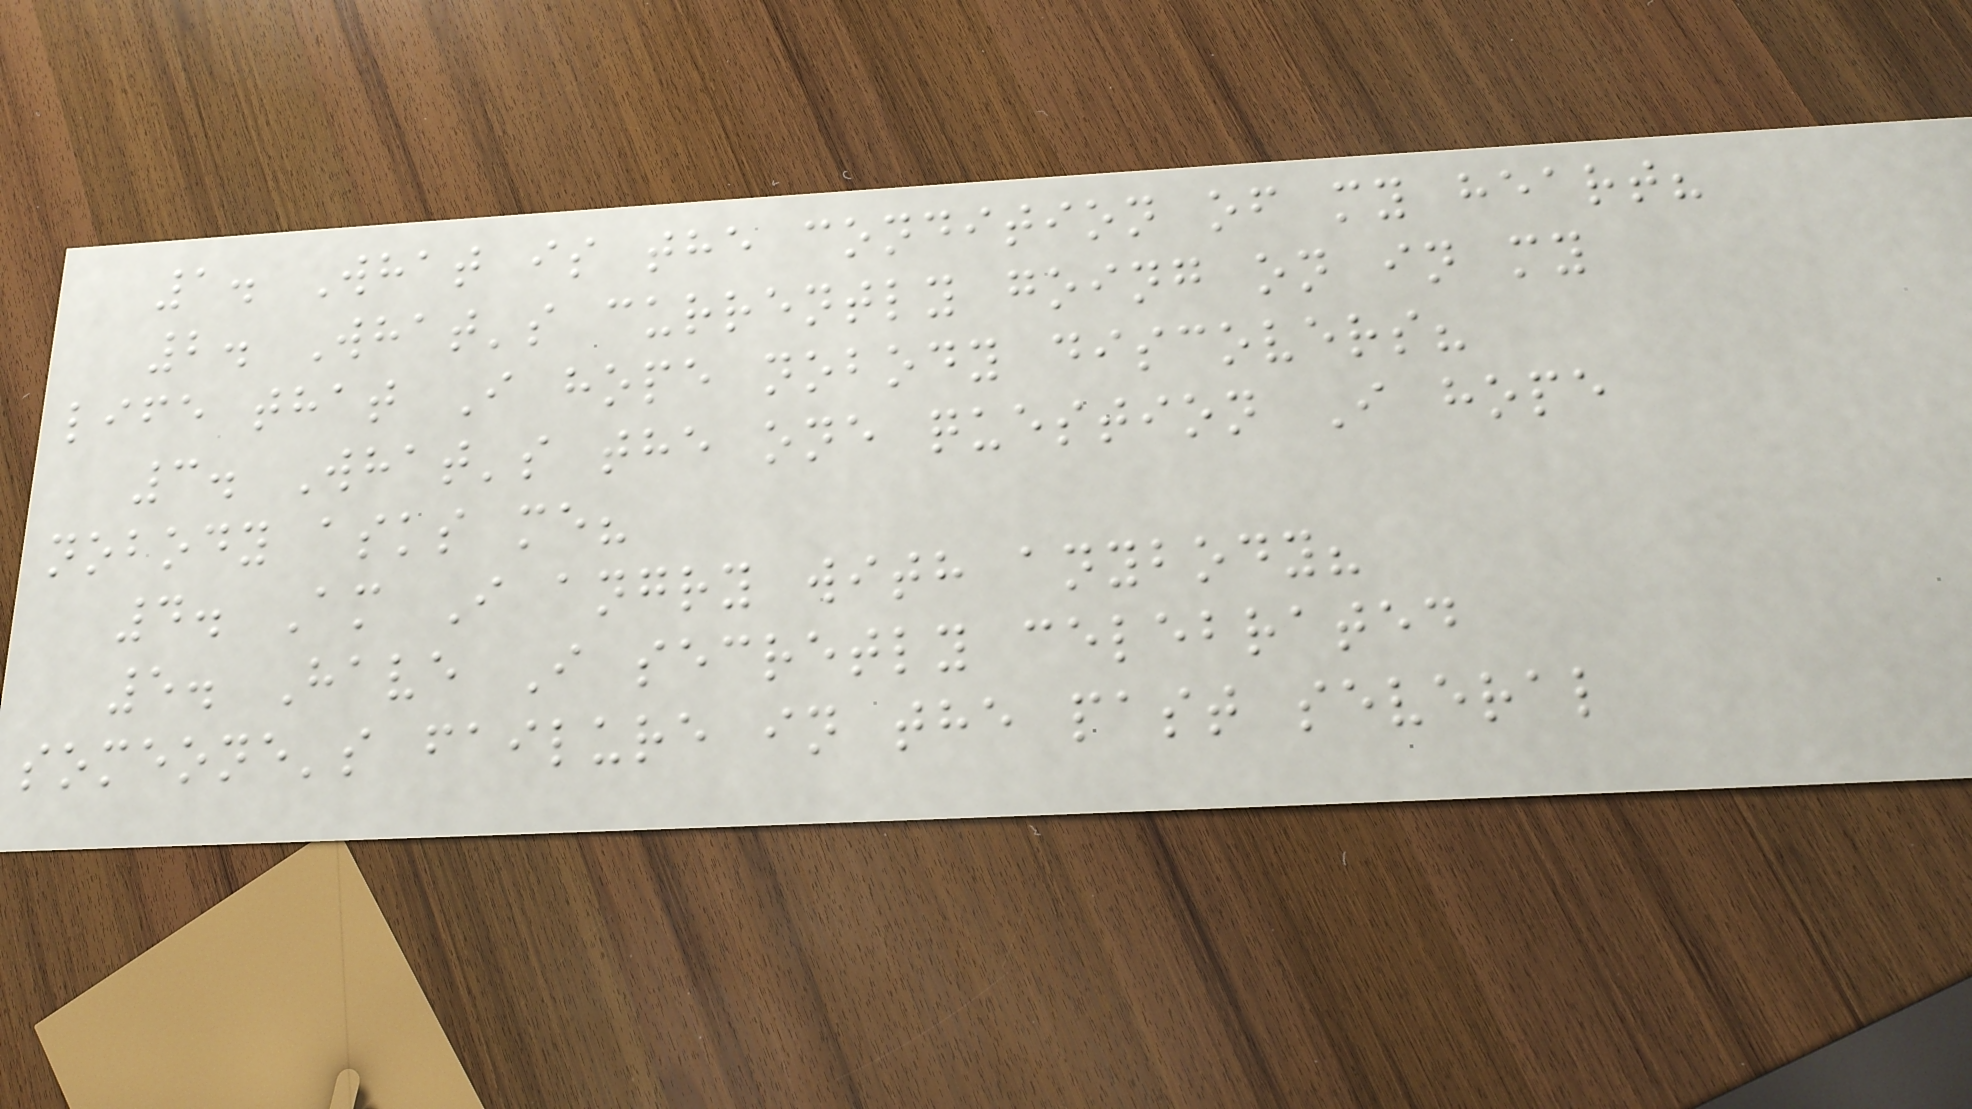1. What is the condition of my heart?
2. What's currently going on in my
life that I hope nobody discovers?
3. What's the one question I hope
nobody asks me?
4. Am I angry with anybody?
5. Have I secretly celebrated
someone's failure in the past several
